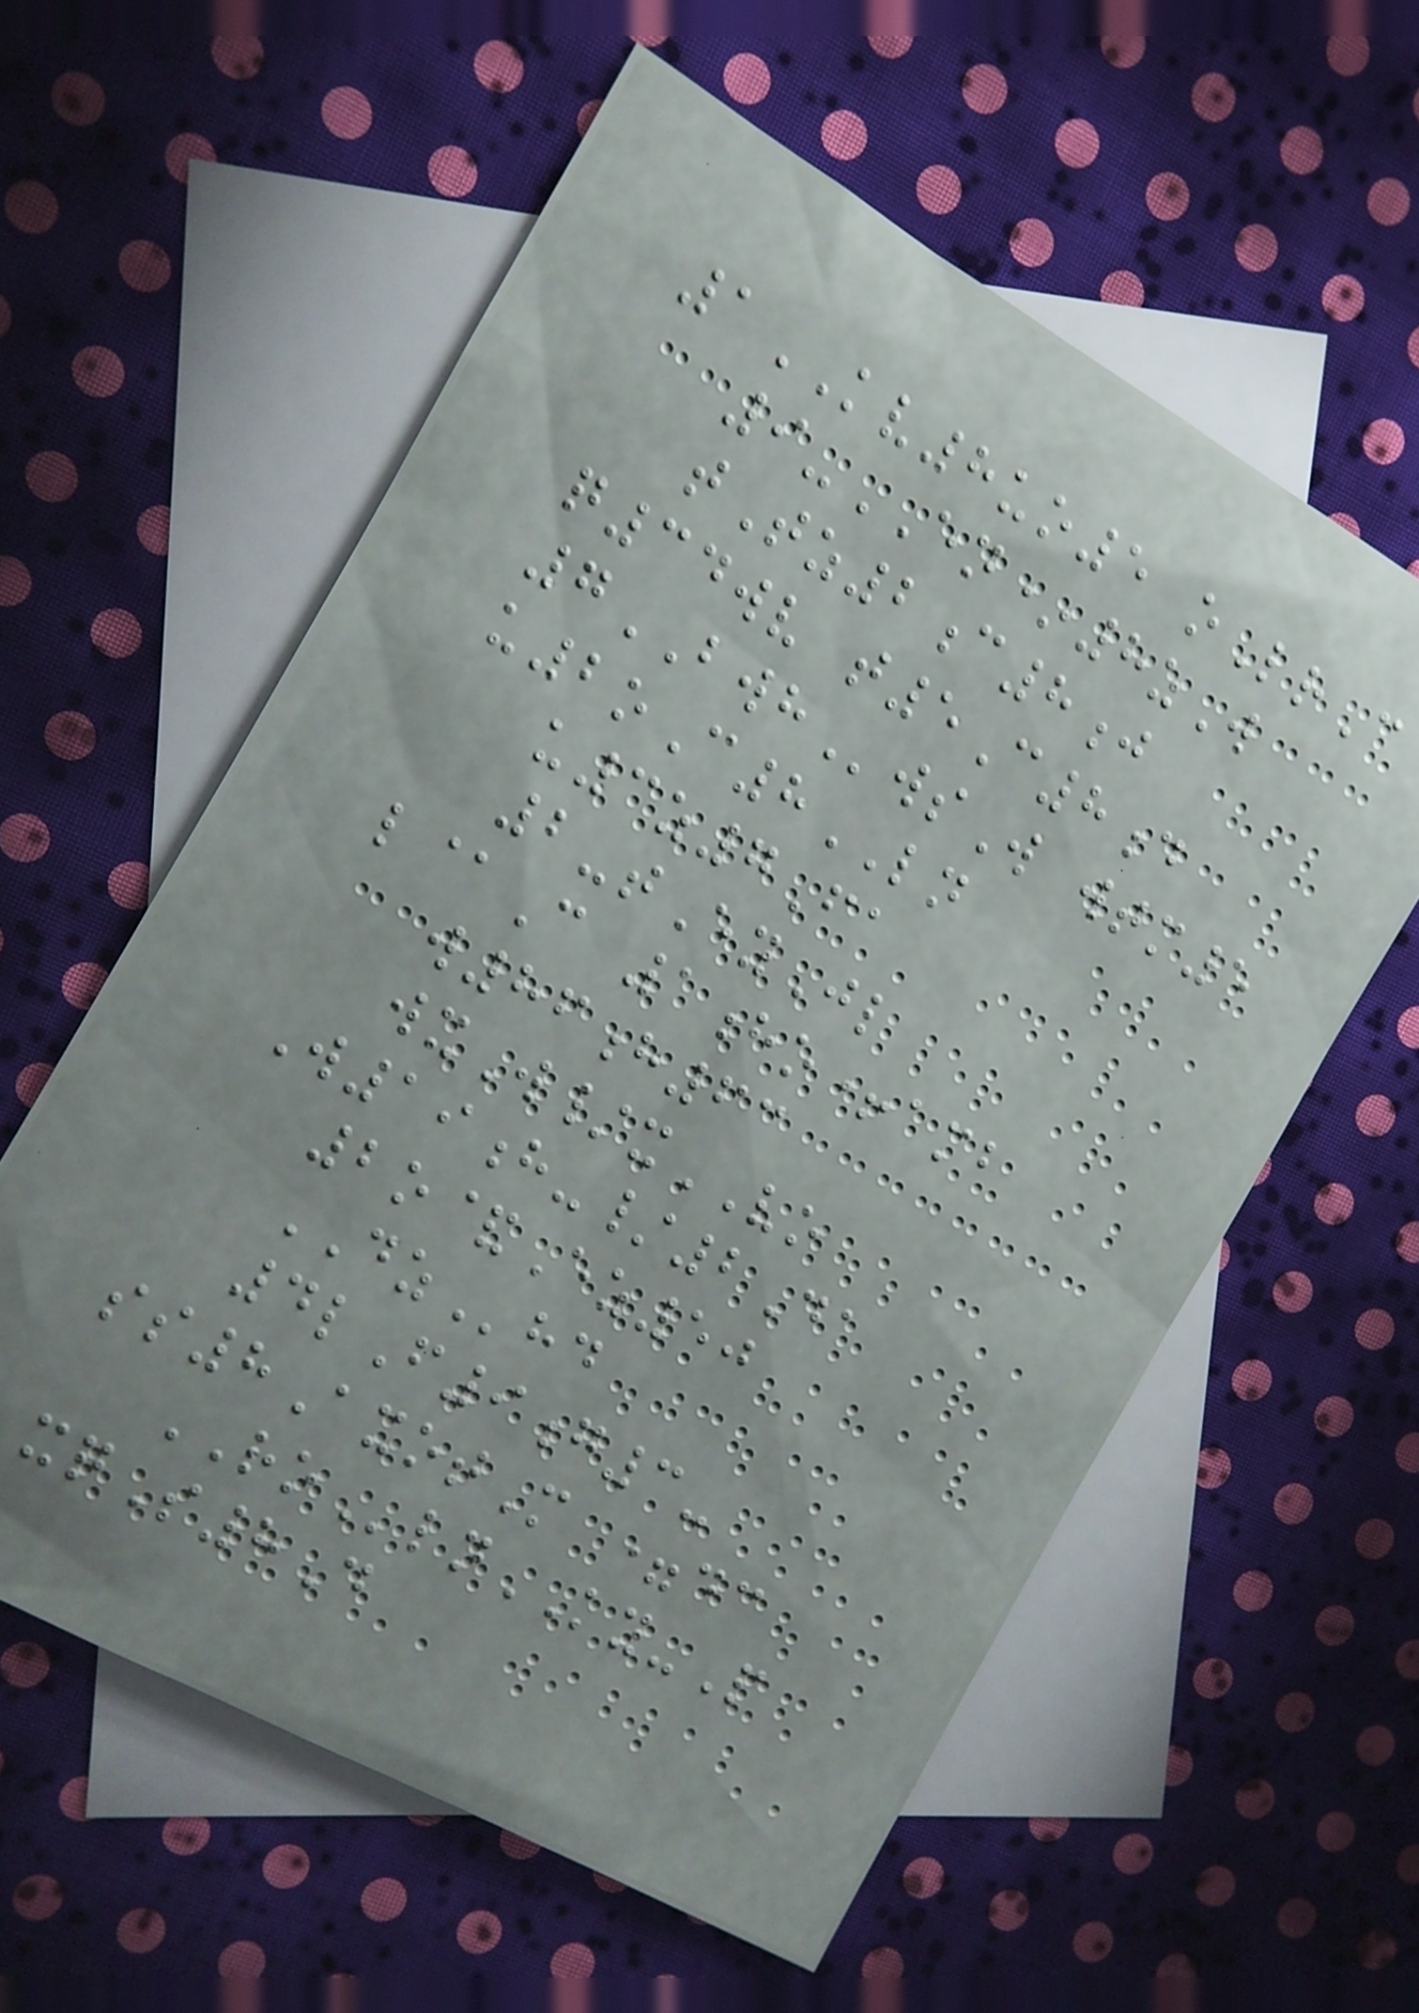1KV8uo5 oLrC
9-EN*8zW
tTz2c8j
q34wv t5C8d
7BWHwsW wtm5
u2oC8LN
u3z7Fa
2-tEyJl
l@C 1ho+amb
w86h63
wxW/xVO
W19h-/2Da
2o&Ez50
DZhd
4lF9g3-
ss8AxotM =dc
ROlnKY-P
xqS8D
